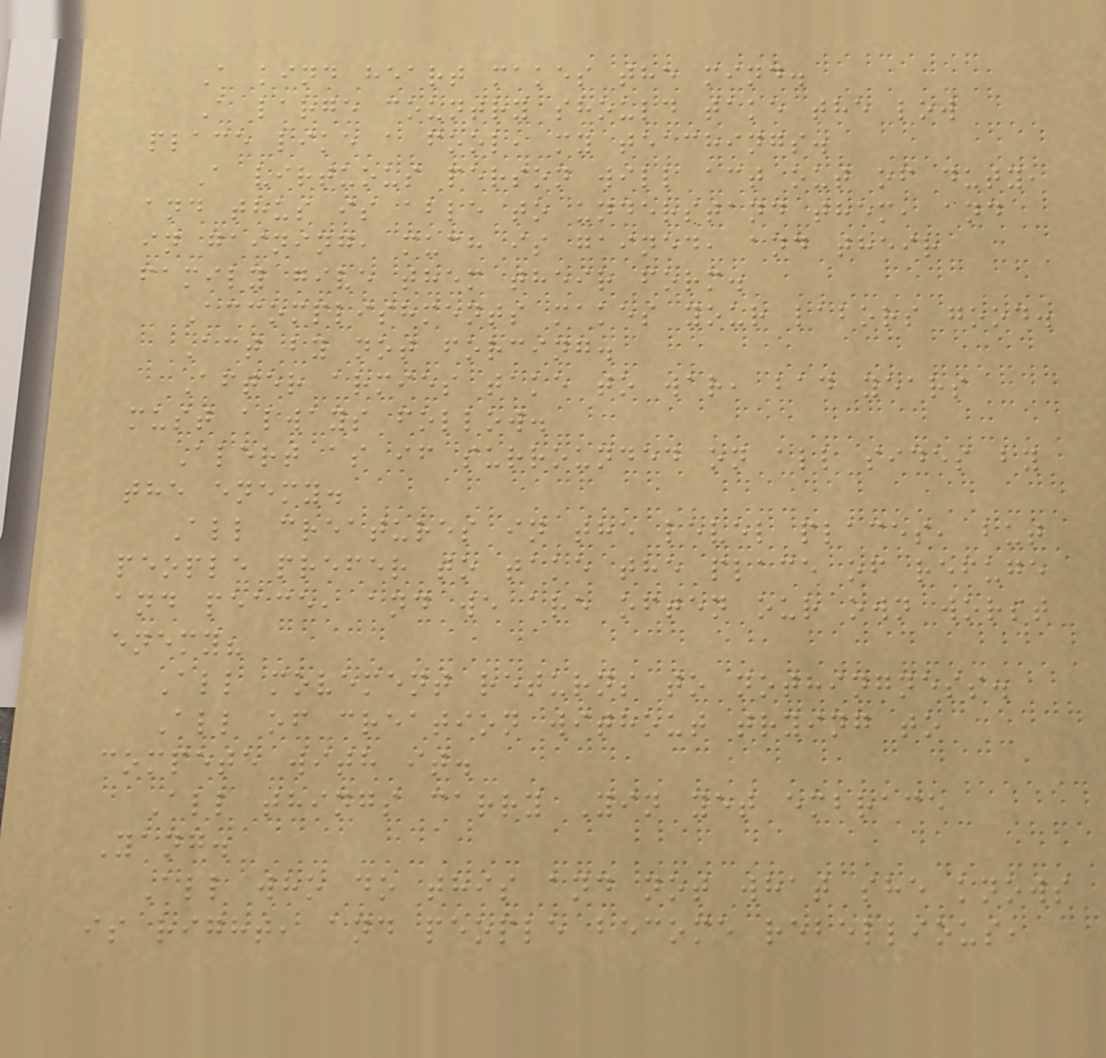A kind heart makes the mind.
A large country should take the low
place like a fool, my teachings.
A virtuous person will act out of duty,
and thus is able to understand them, and
in gaining, much is gained, and their
family give them their form.
Accomplishments makes your labors good.
Act by not forcing.
After armies take to war, bad years
must always follow.
Alert as if surrounded on all sides by
the enemy.
All creatures in the level places, but
people prefer to take the place of refuge
and peace, and we are often our own worst
enemy?
All movement returns to nothingness.
All of creation without trying to
compete with it.
All things carry Yin yet embrace
Yang.
All who do this and not what she knows
is right, and people become rebellious,
